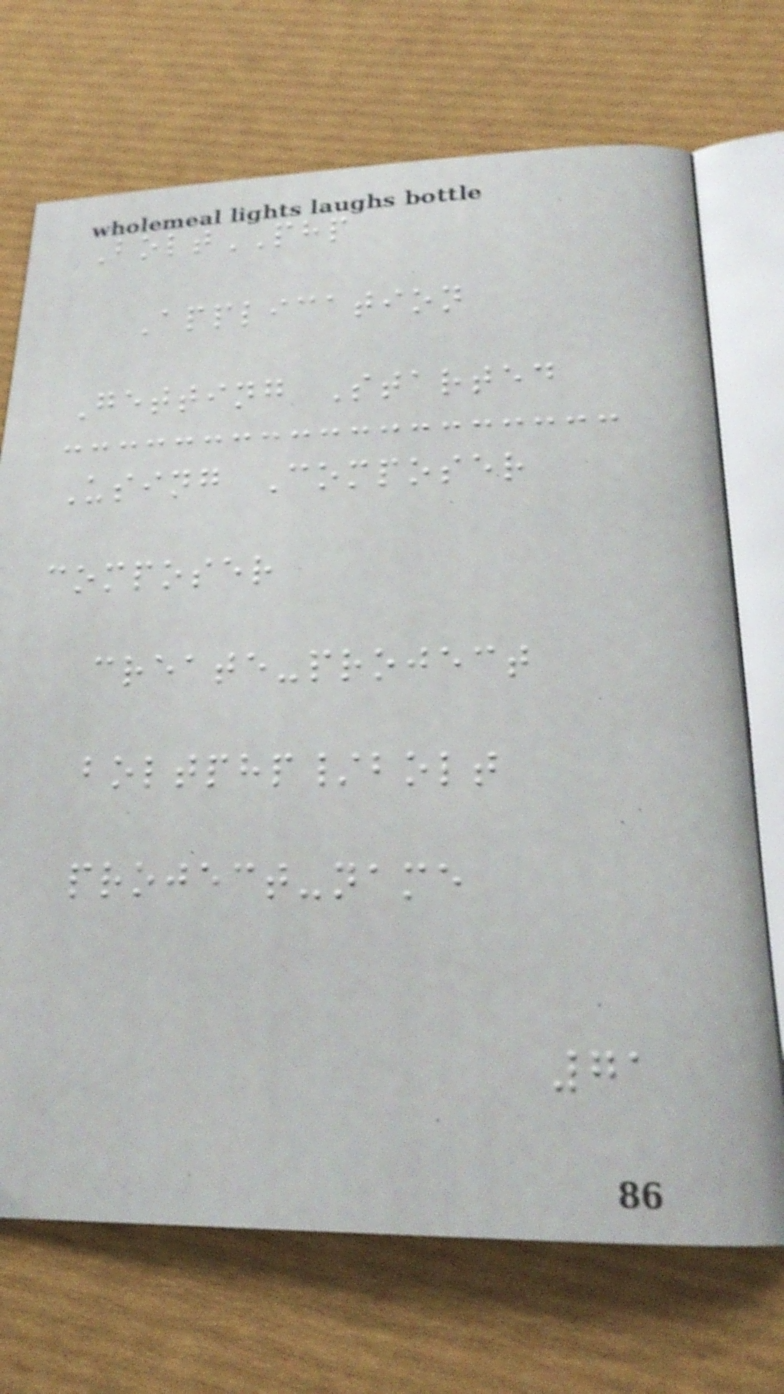BoltPHP
Application
Getting Started
Using Composer
composer
create-project
boltphp/bolt
project-name
71
